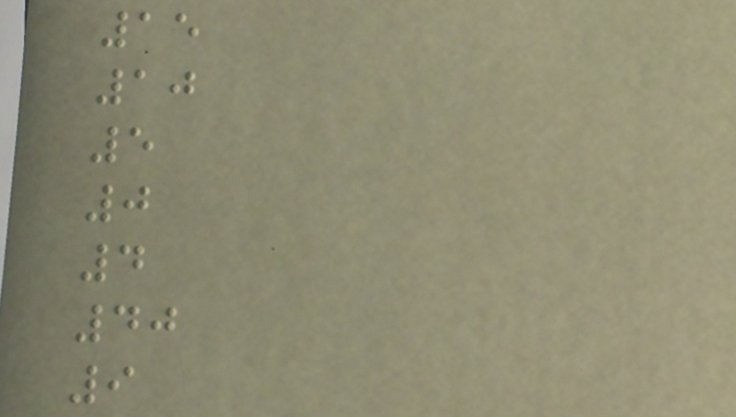15
10
5
0
4
40
9
